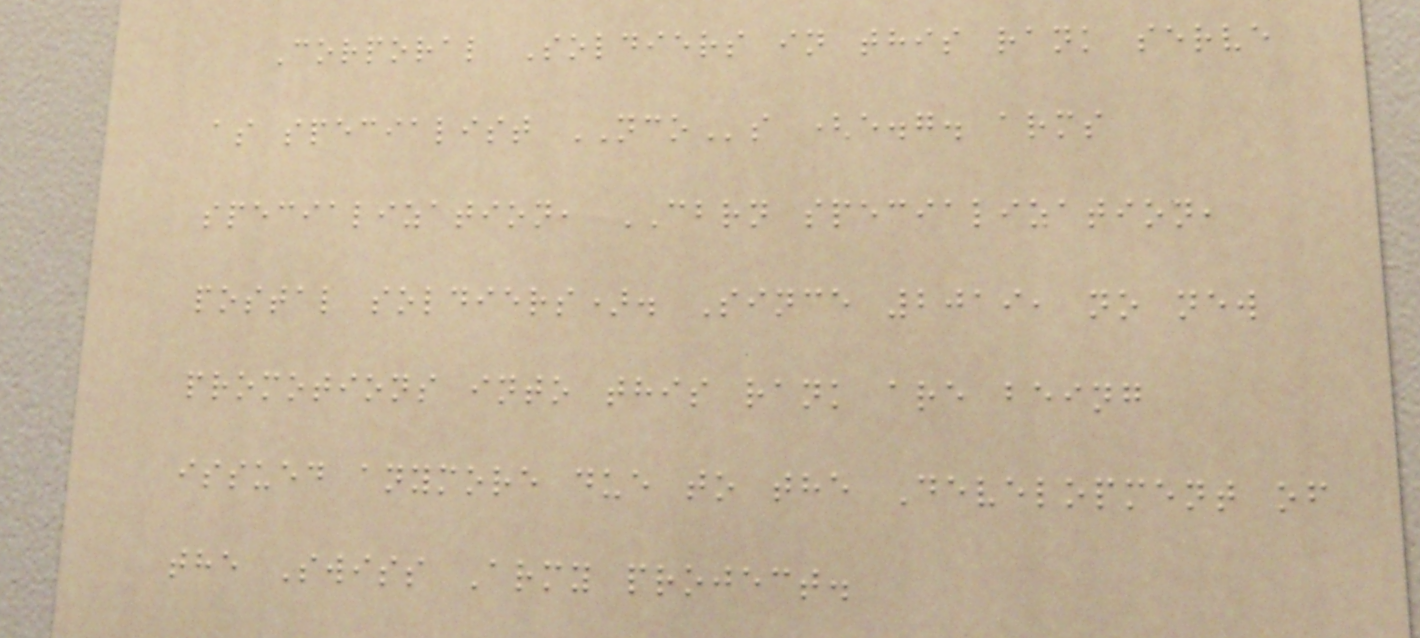Corporal Soldiers in this rank serve
as specialist NCOs (e.g. arms
specialization, CBRN specialization,
postal soldiers). Since 2019, no new
promotions into this rank are being
issued anymore due to the Development of
the Swiss Army project.
